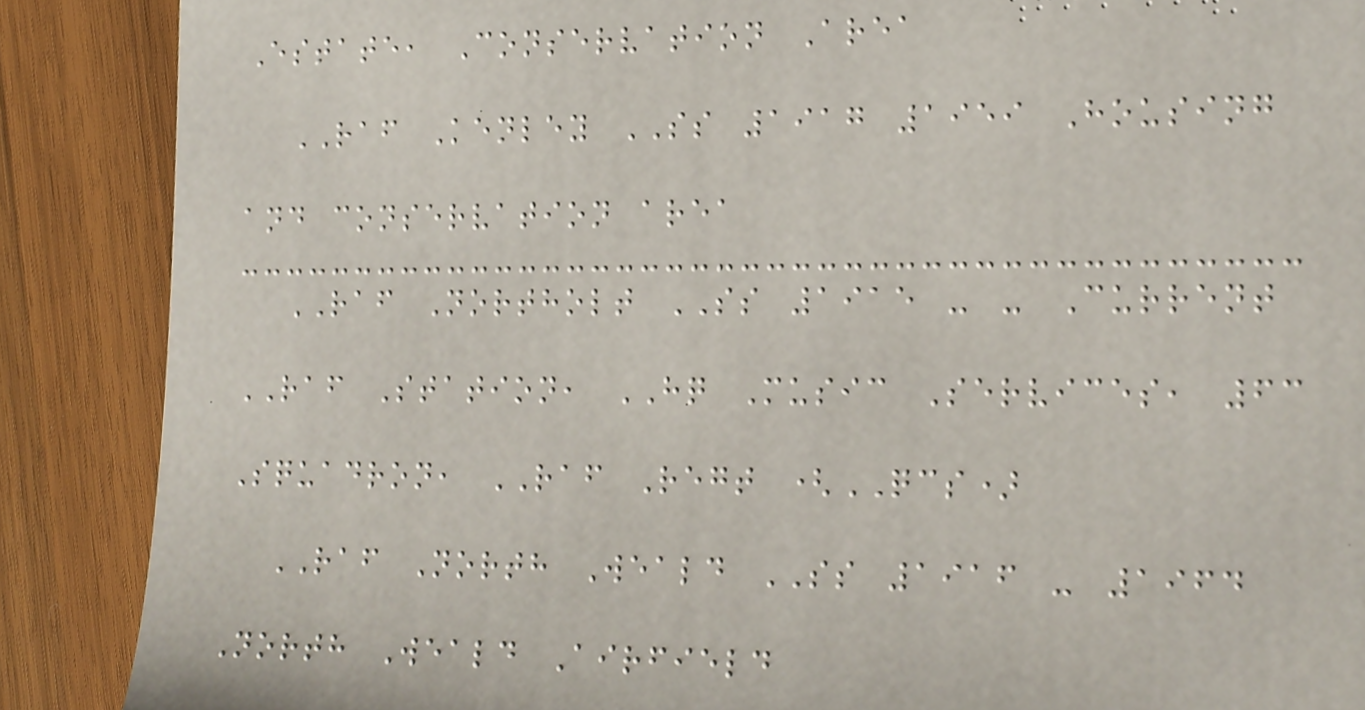Estate, Conservation Area
RAF Kenley SS 1917 1959 Housing
and conservation area
RAF Northolt SS 1915 - - Current
RAF Station, HQ Music Services, 63
Squadron, RAF Regt (QCS)
RAF North Weald SS 1916 - 1964
North Weald Airfield
